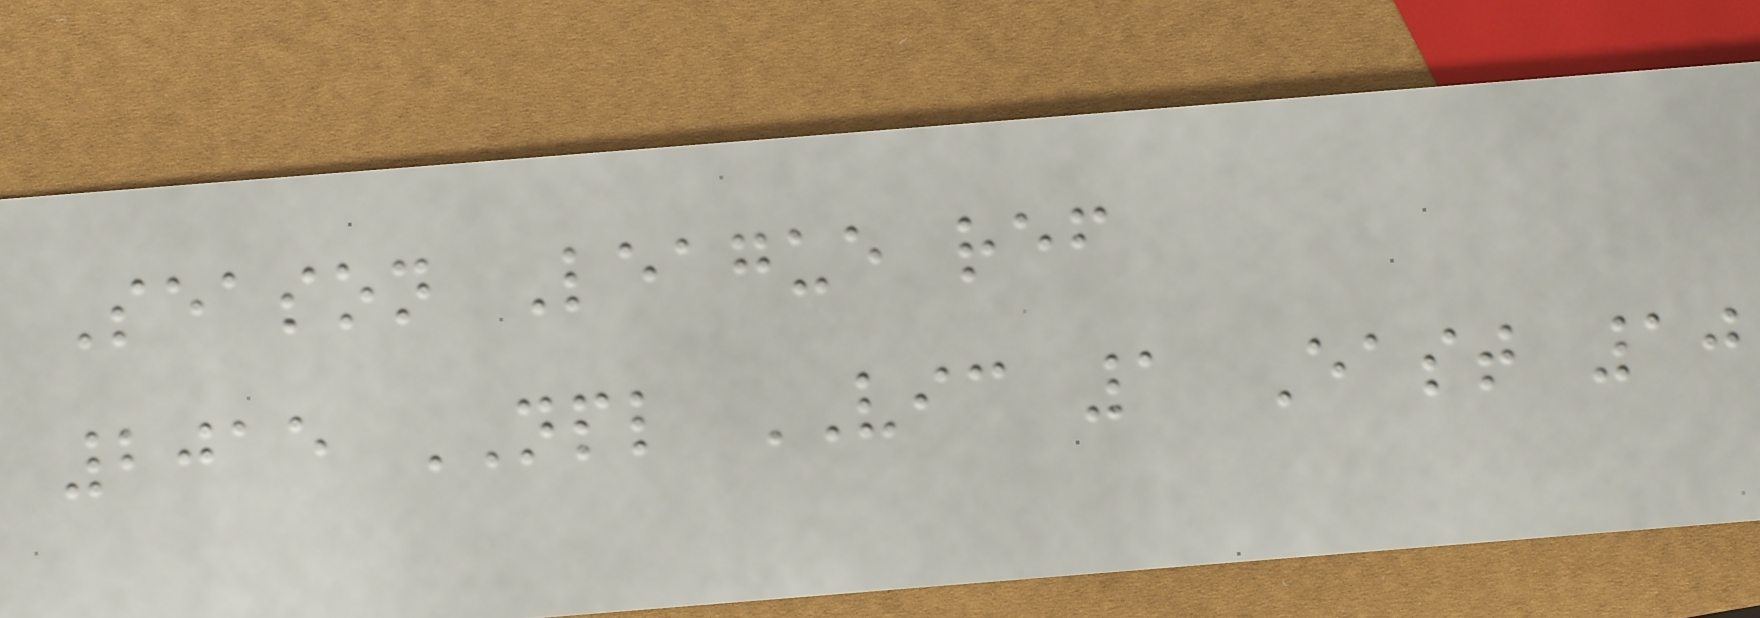Season League ref
2015 NPL VIC 1 East 10
